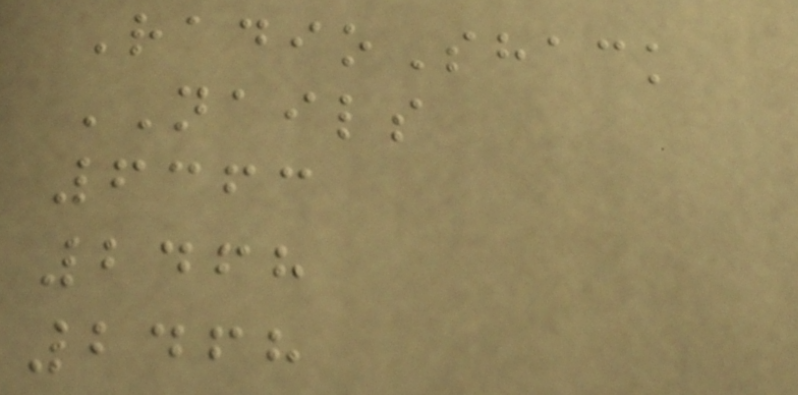RadioShack
NAILS
6363
2468
2468
